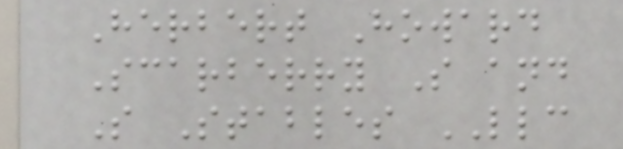Herbert Howard
Scarberry S and
S Stables LLC
